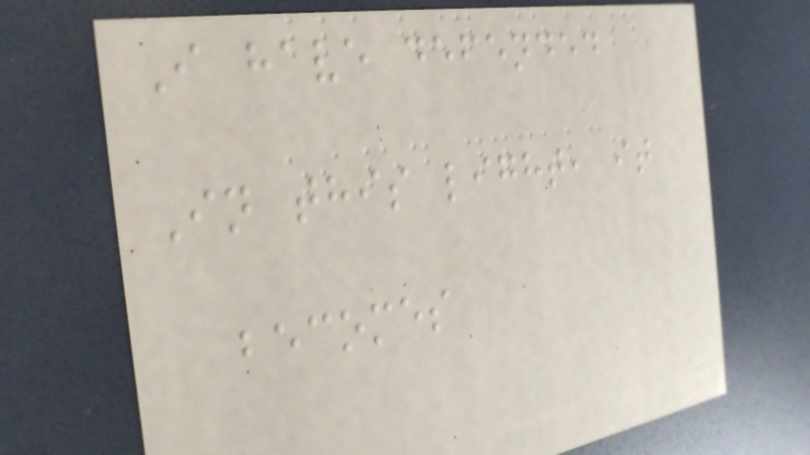I have defended
In this light, it
becomes
